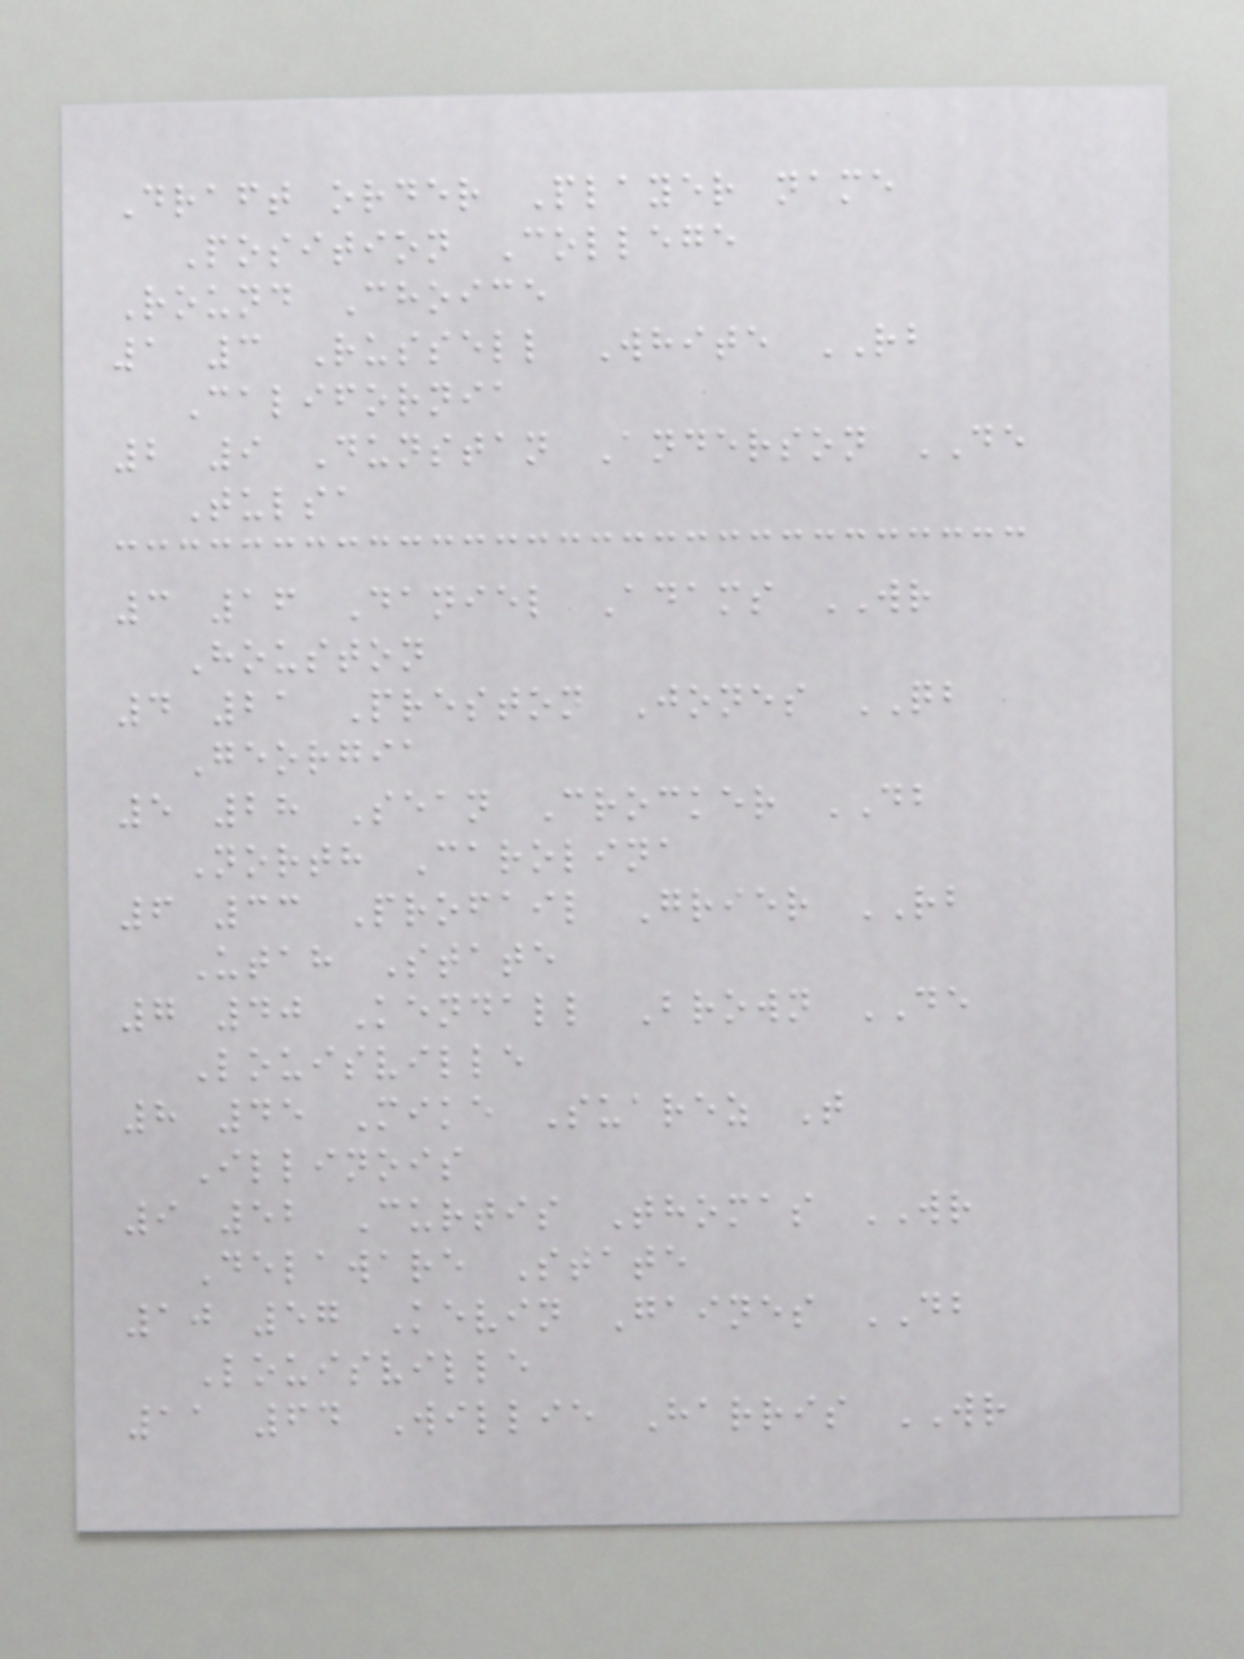Draft order Player name
Position College
Round Choice
1 3 Russell White RB
California
2 9 Dunstan Anderson DE
Tulsa
3 16 Daniel Adams WR
Houston
4 21 Preston Jones QB
Georgia
5 28 Sean Crocker DB
North Carolina
6 33 Profail Grier RB
Utah State
7 40 Kendall Brown DE
Louisville
8 45 Mike Suarez T
Illinois
9 52 Curtis Thomas WR
Delaware State
10 57 Kevin Gaines DB
Louisville
11 64 Willie Harris WR
